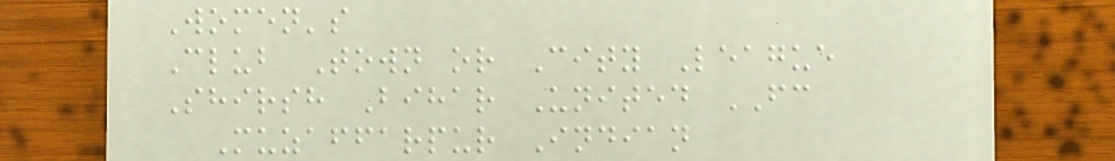Women's
Club Town or City League
Shirsh Bihar United FC
Muzaffarpur Indian
